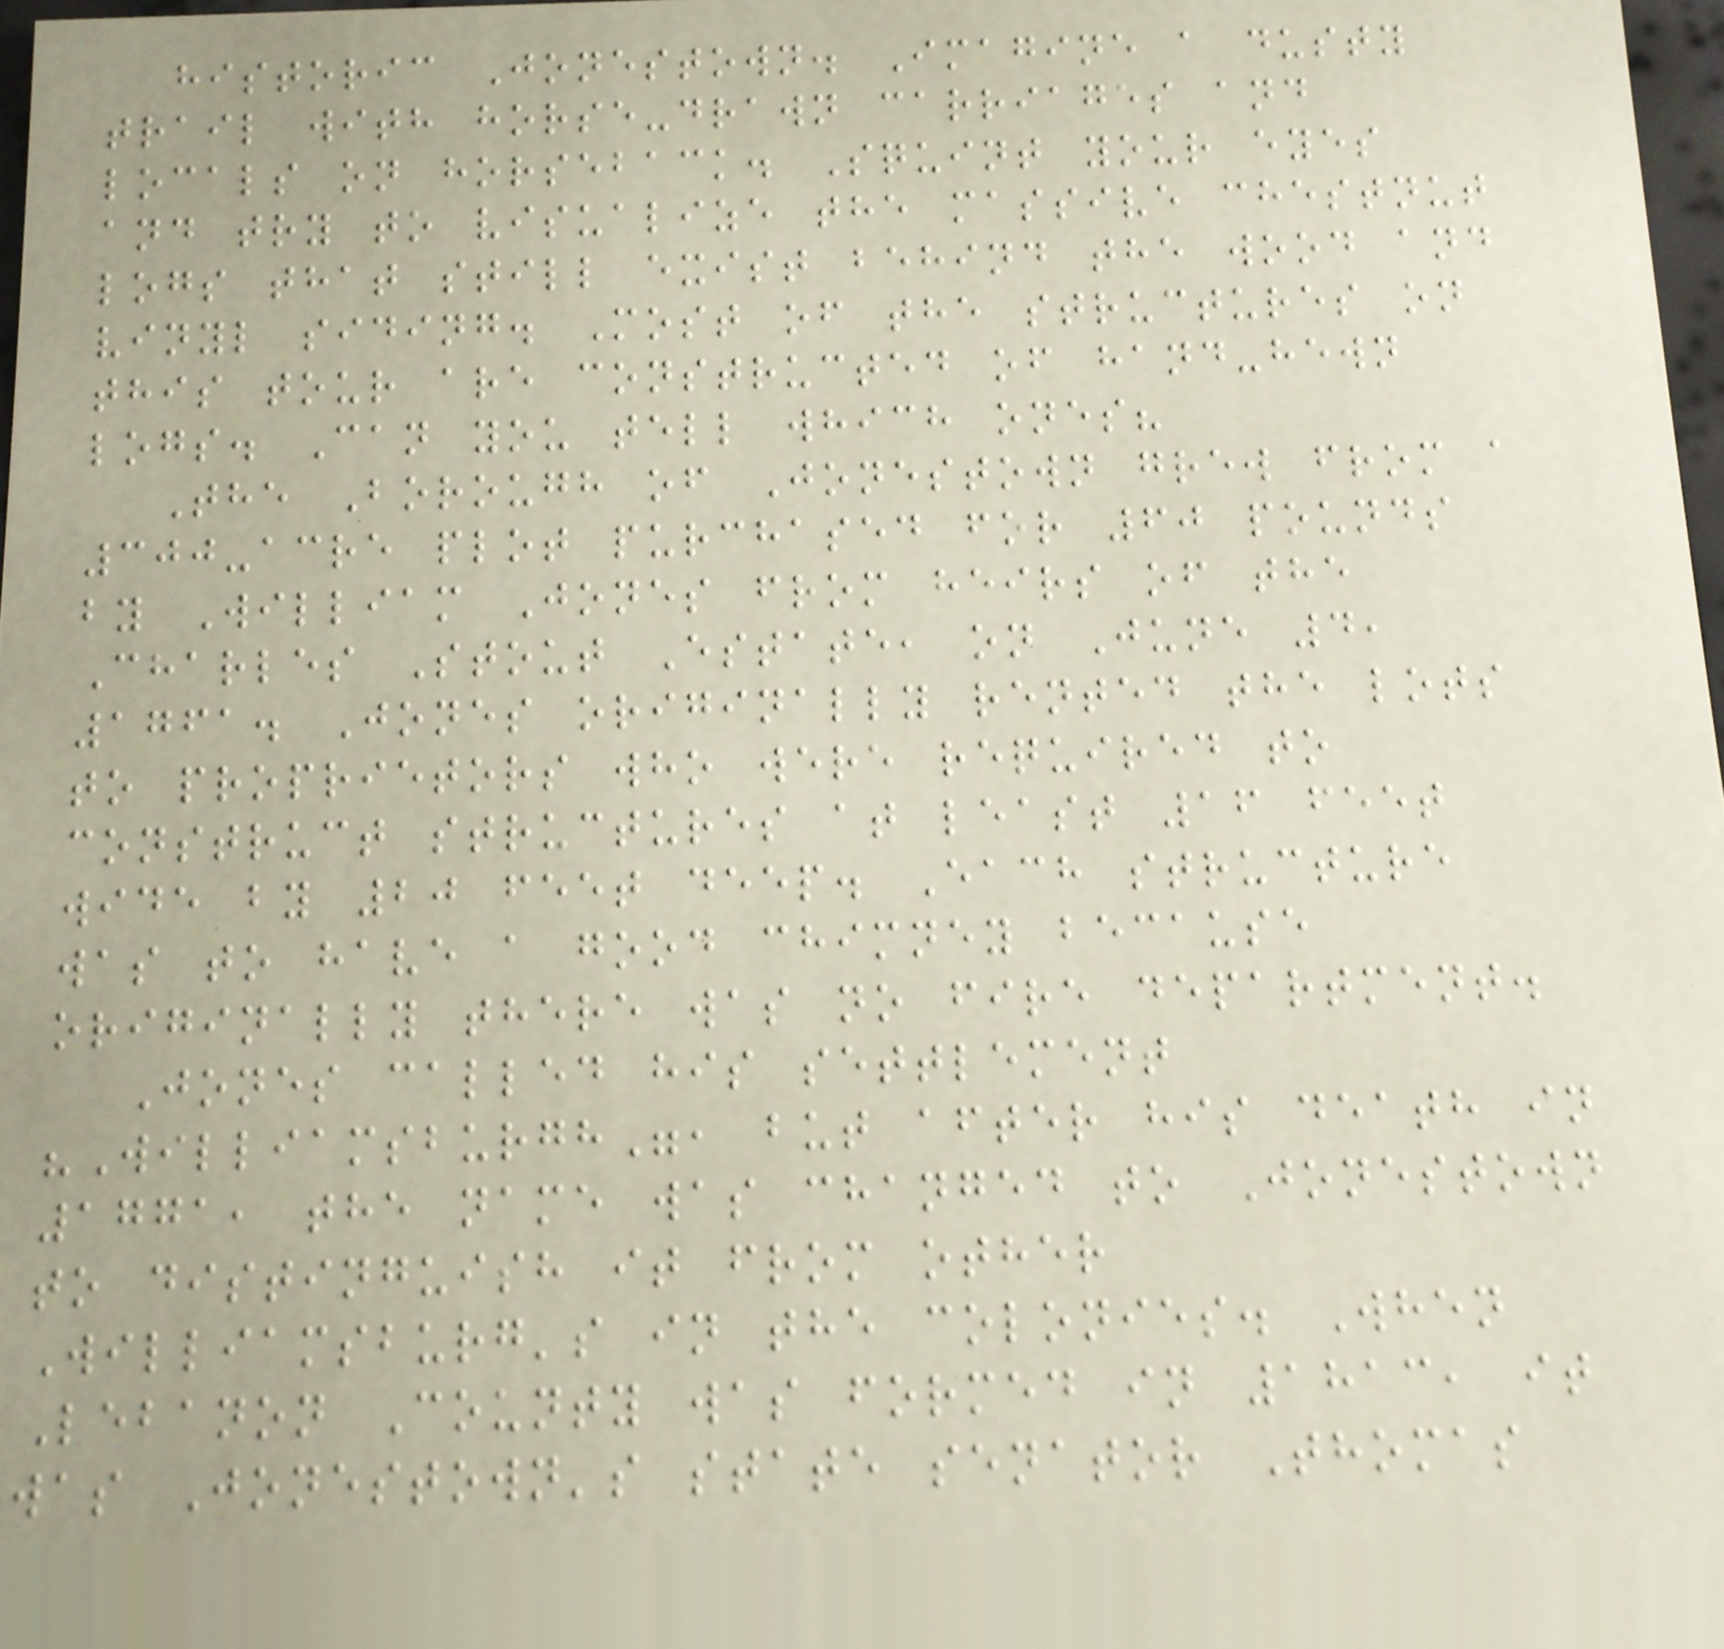historic Jonestown. Imagine a dusty
trail with horse-drawn carriages and
locals on horseback. Squint your eyes
and try to visualize the massive chestnut
logs that still exist behind the wood and
vinyl siding. Most of the structures on
this tour are constructed of hand-hewn
logs. Can you tell which ones?
The Borough of Jonestown grew from a
300-acre plot purchased for 60 pounds
by William Jones from heirs of the
Charles Stout Estate, on June 4,
1761. Jones originally rented the lots
to proprietors who were required to
construct structures at least 16 feet
wide by 20 feet deep. Each structure
was to have a good chimney because
originally there was no fire department.
Jones called his settlement
"Williamsburgh", but after his death in
1771, the name was changed to Jonestown
to distinguish it from other
Williamsburg's in the colonies. When
Lebanon County was formed in 1813, it
was Jonestown's state senator Thomas
